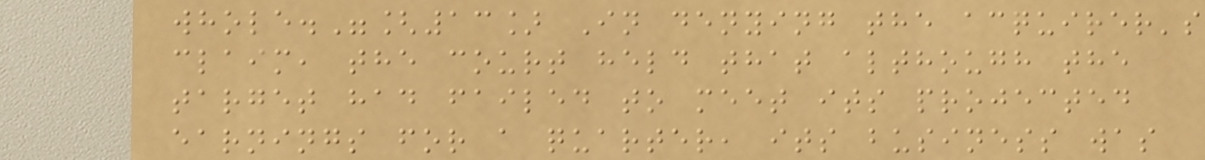whole."[13] In denying the acquirer's
claim, the court held that although the
target had failed to meet its projected
earnings for a quarter, its business was
